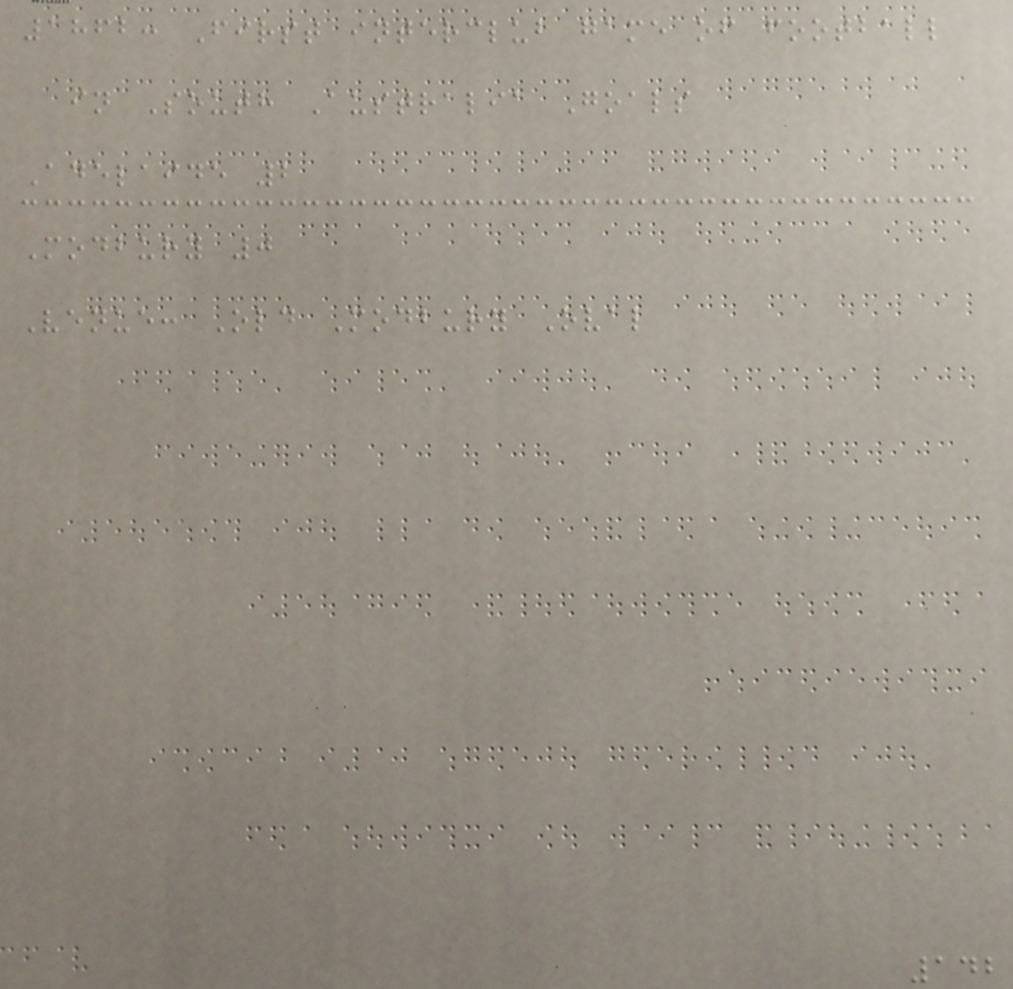1862: First interclub game of football
in South Australia Goals
Adelaide 2
Modbury 0
Venue: Old Modbury Oval
142
